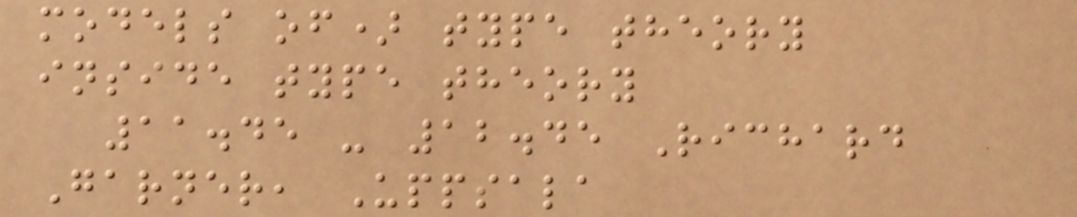models of) type theory
inside type theory
11.45 - 12.45 Richard
Garner, Uppsala
